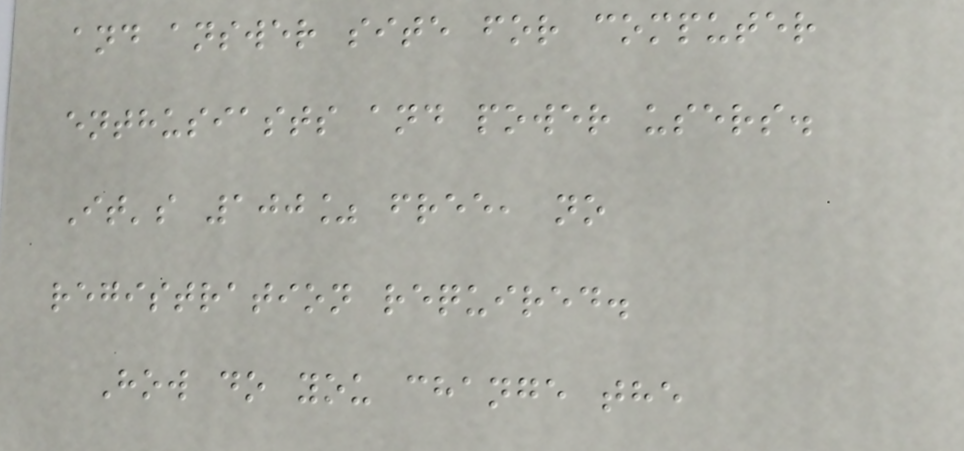and answer site for computer
enthusiasts and power users.
It's 100% free, no
registration required.
How do you change the
